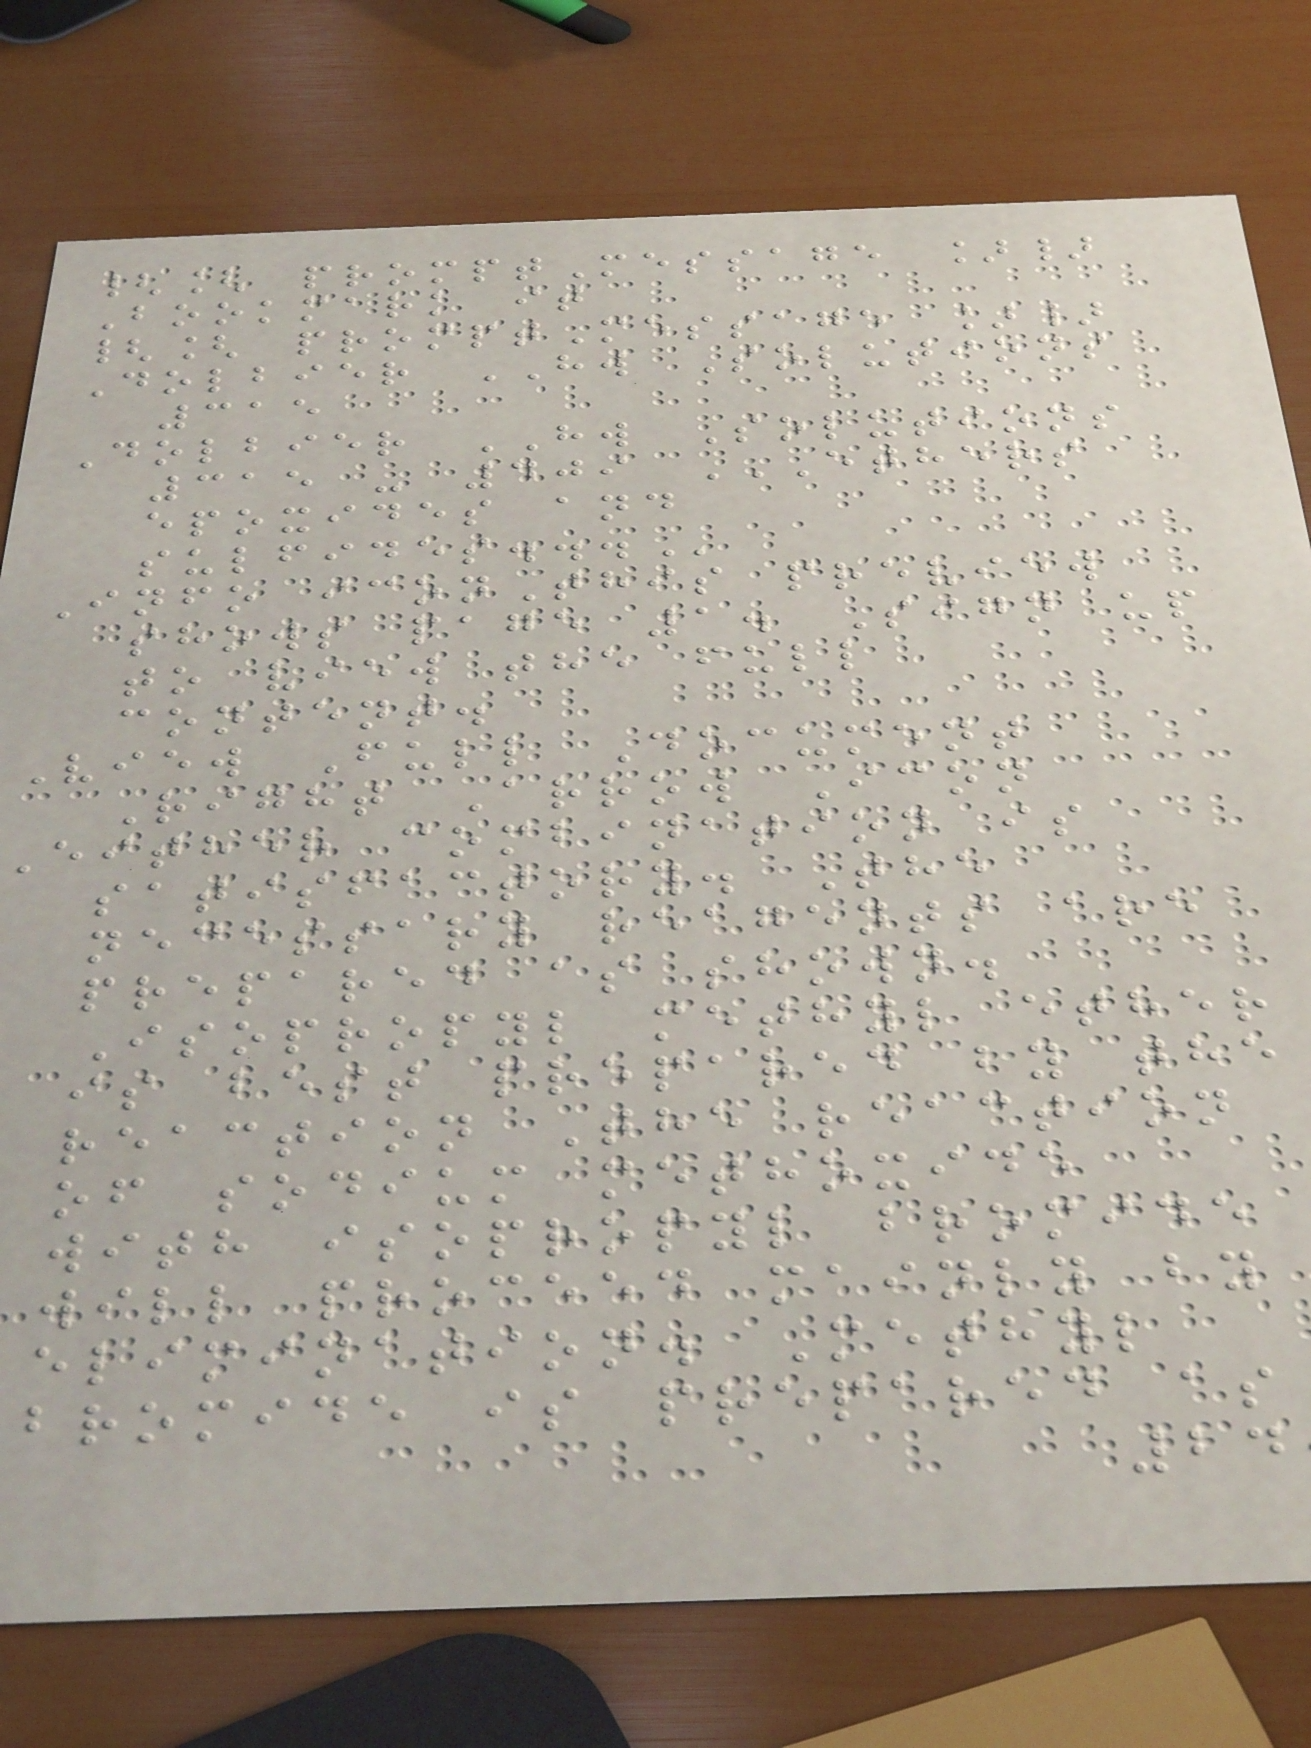{[ promptMessage ]}
Bookmark it
{[ promptMessage ]}
Dolbier HW Solutions
315
Dolbier HW Solutions
315 - 409 ETHERS
epoxides and
Info iconThis preview
shows page 1. Sign up
to view the full
content.
View Full Document
Right Arrow Icon
either combination is
satisfactory. The
necessary reagents are
prepared as shown.
Isopropyl methyl ether
is best prepared by the
reaction The reaction
of sodium methoxide
with isopropyl bromide
will proceed mainly by
elimination. Methyl
bromide is prepared as
